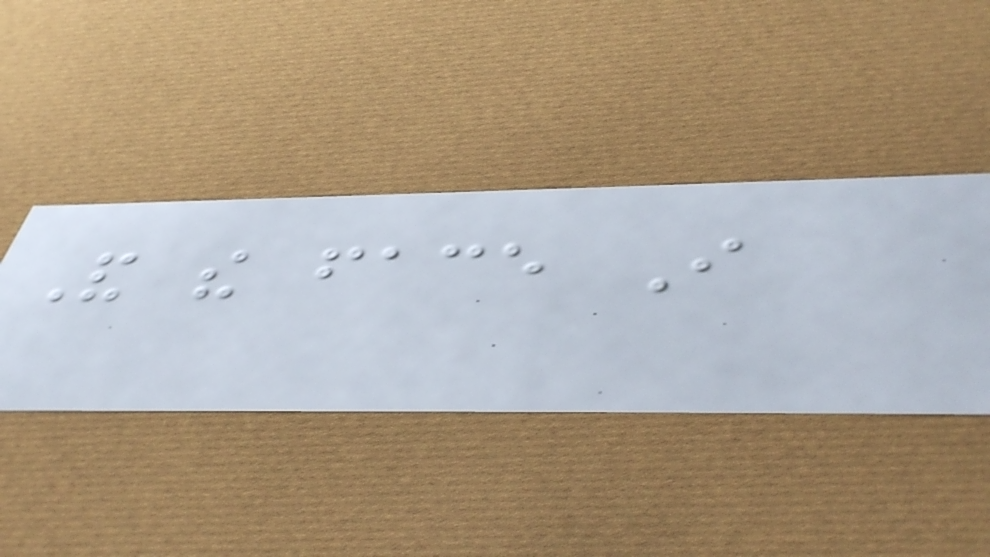And the face I
